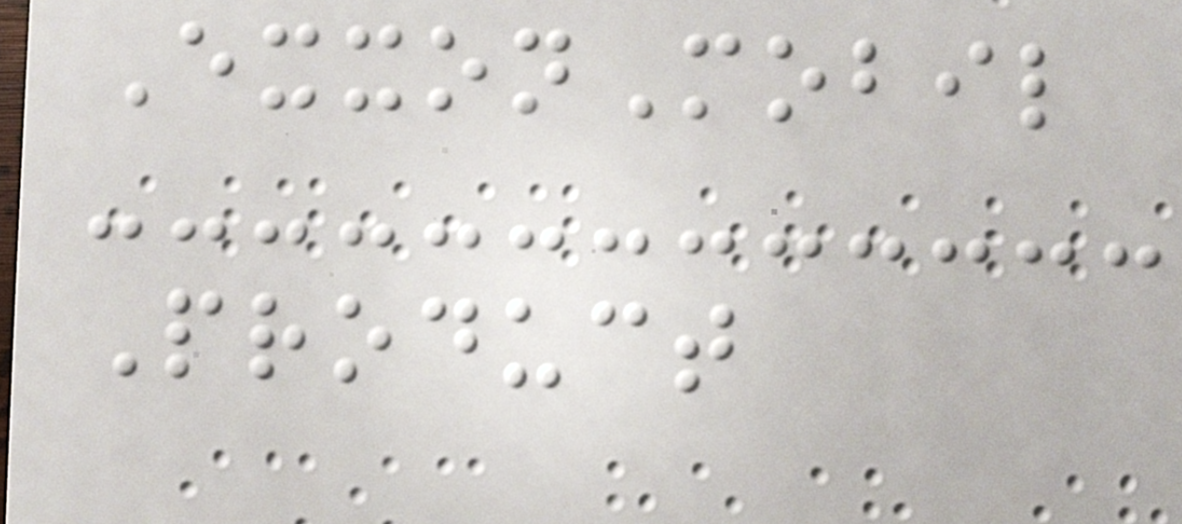ExxonMobil
Product
